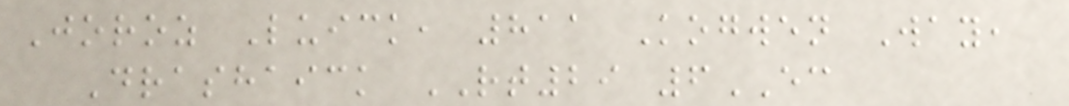Joroz Luick, 811 Kogwen Way,
Drashaick RT29 6EC
